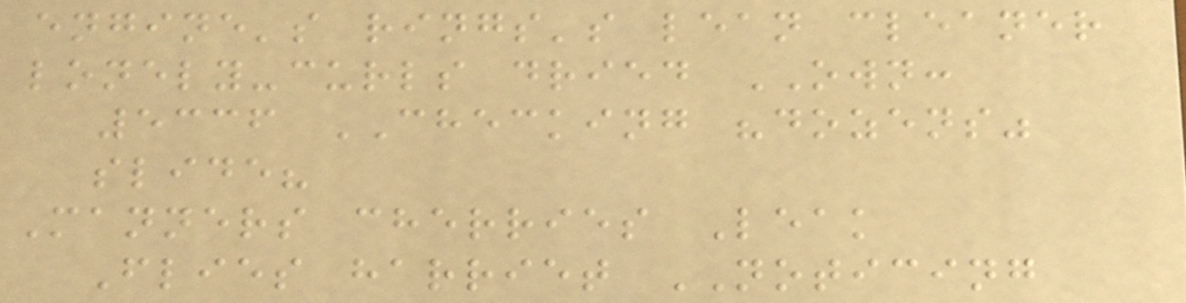engine's rings's lean cleaner
lonely-curls dried OWN:
5336 CHECKING "dozens"
slide?
Manners cherries Leak
Flies harriet NOTICING
